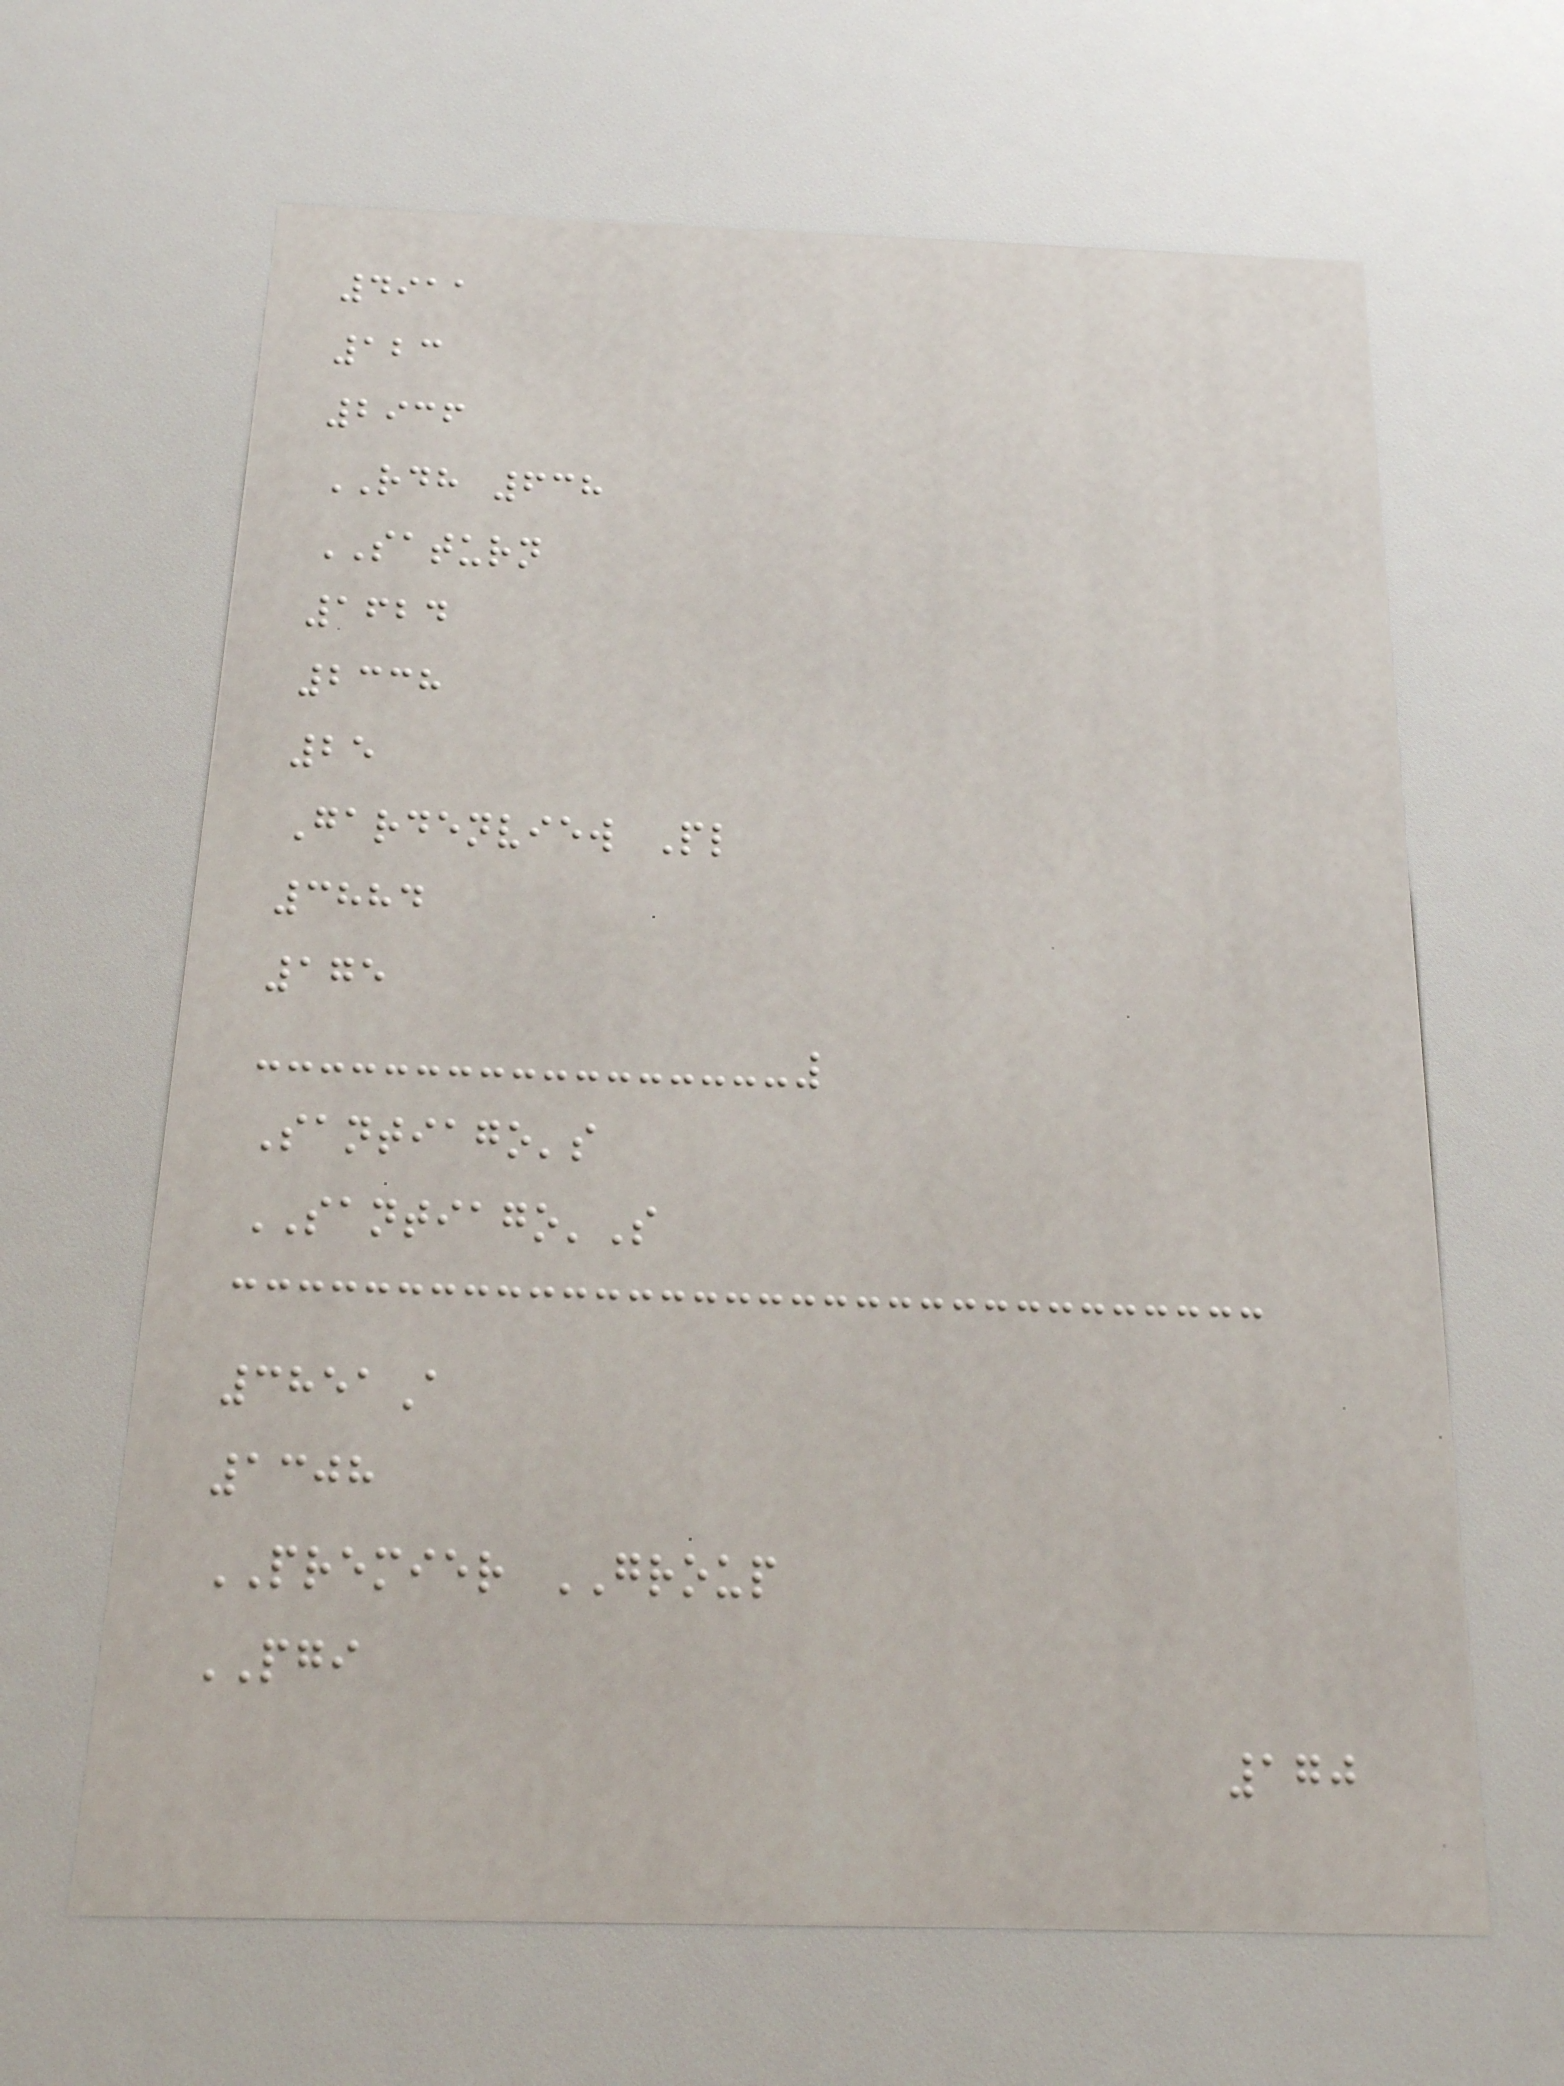4911
123
2936
RDH 638
SATURN
1624
2338
25
Gardenview Pl
3884
175
Santiago's
SANTIAGO'S
3851A
1308
PREMIER GROUP
PGI
170
